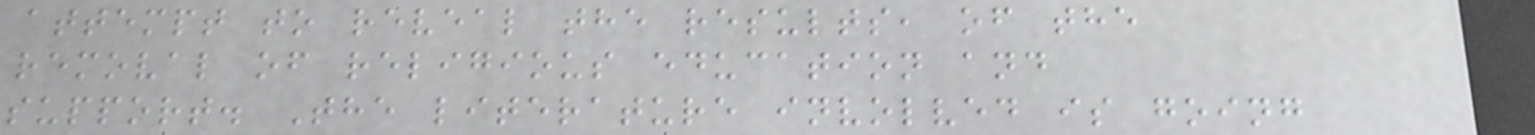attempt to reveal the results, of the
removal of religious education and
support. The literature involved is going
